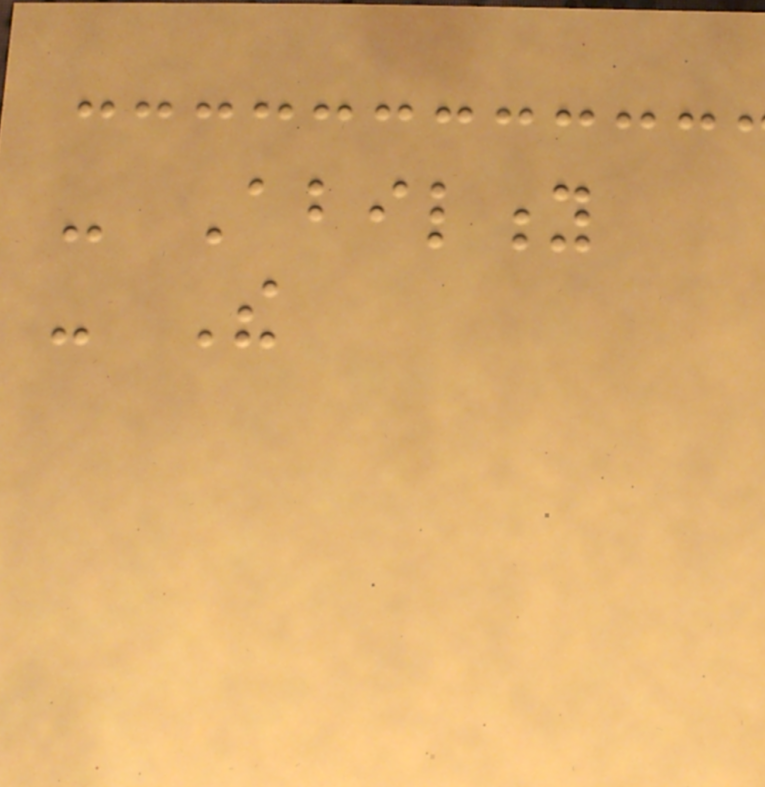- Ability
- The
